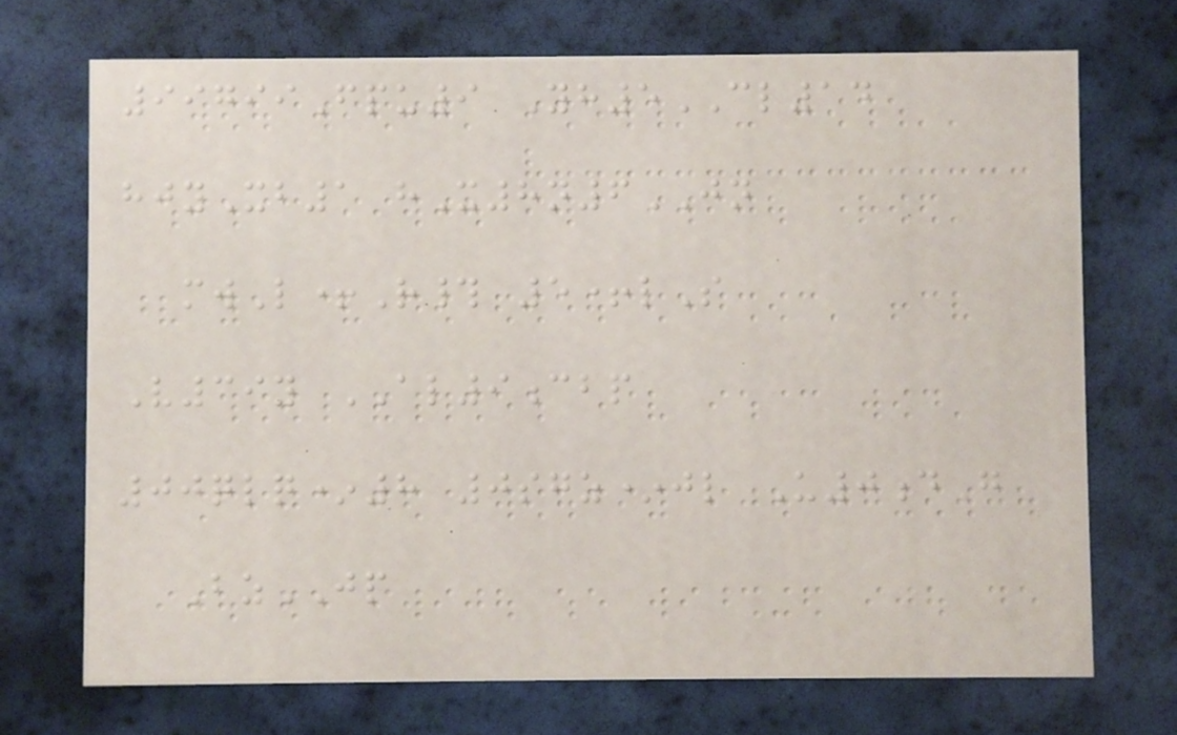99799Fpu9 Yh5CL14
hjyXb1 hX8n6JN
mwL+R# 5+lS
V39y AL9cbp
00qlq*8 0sgz*jl U0dG
BzJP
